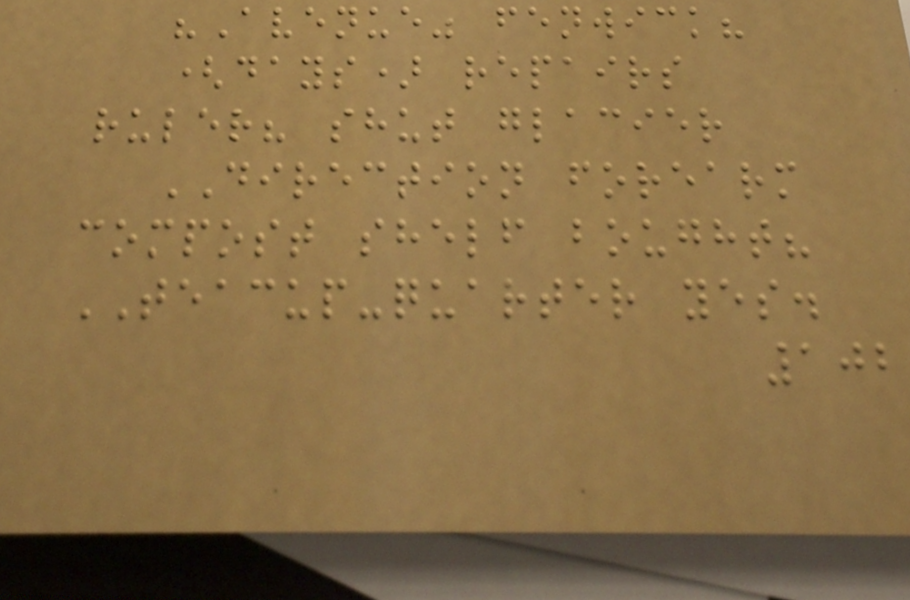"Avenue" fenwick?
(days) repairs
ruler? shut glacier
DIRECTION forearm
compost shelf bought?
TEACUP-quarter yes.
102
